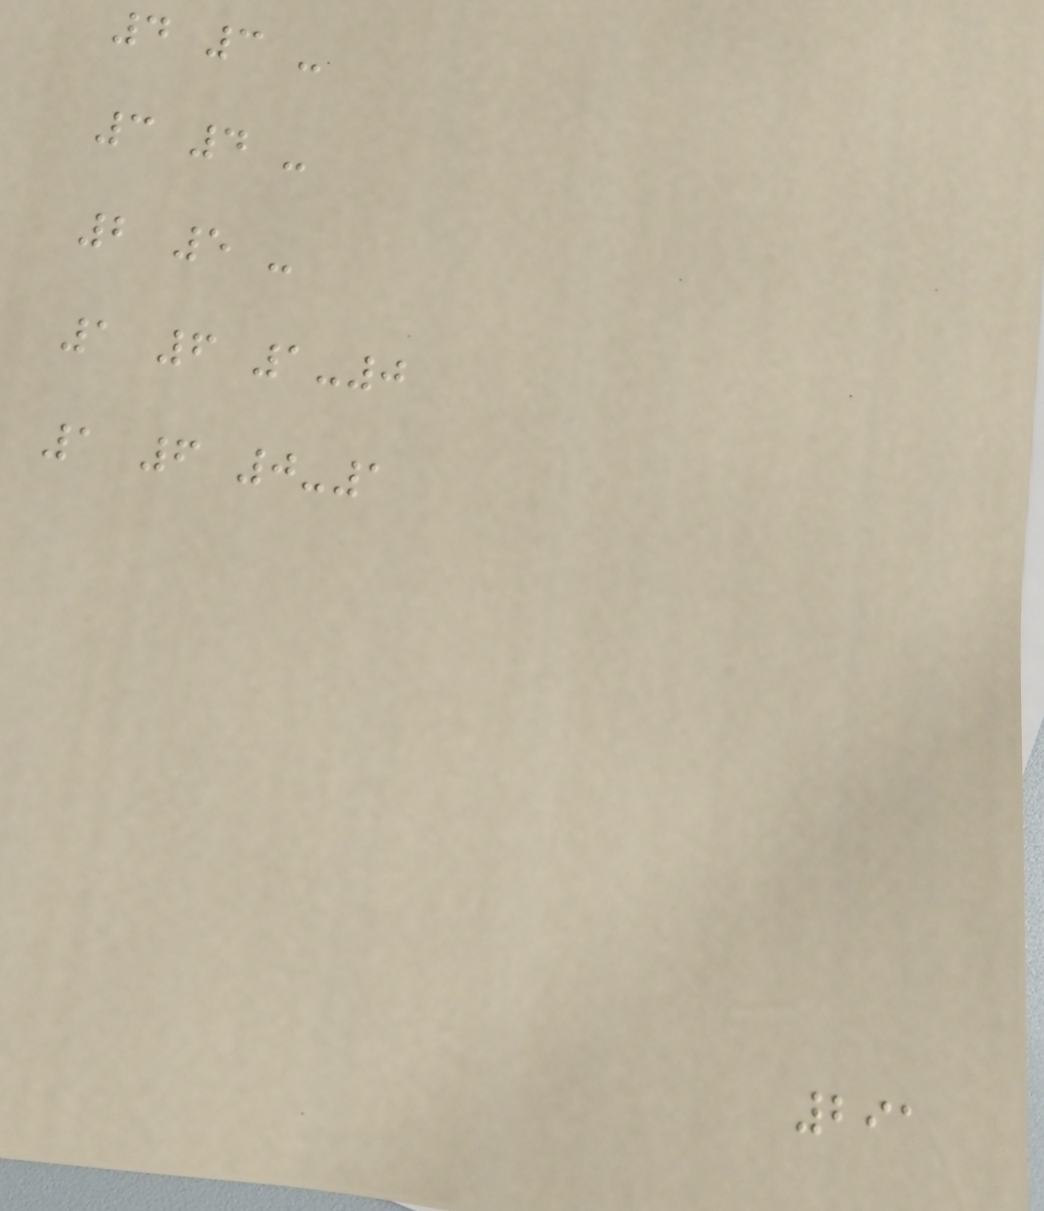4 3 -
3 4 -
2 5 -
1 6 1-0
1 6 0-1
291
